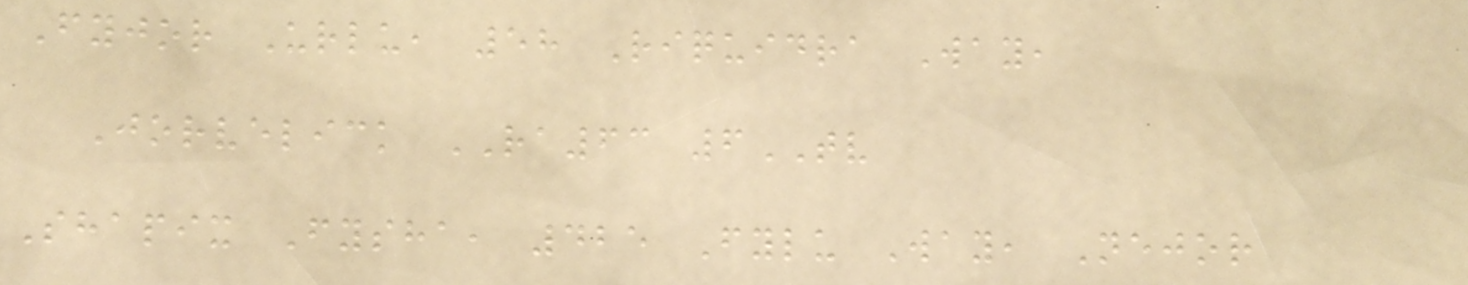Fyjor Urlu, 58 Riquidra Way,
Jorvelick RA63 6TV
Shapix Fysha, 425 Fylu Way, Nejor
